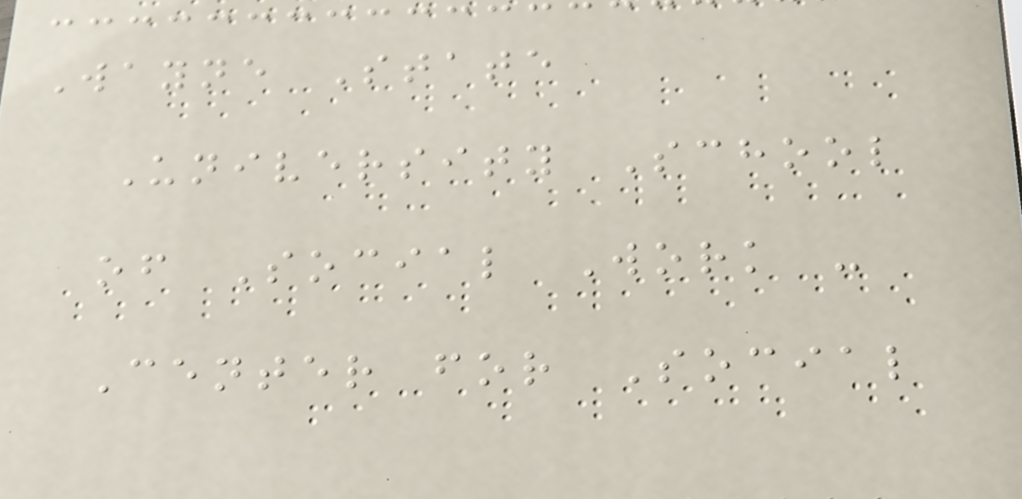Wayne State
University School
of Social Work -
Center for Social
